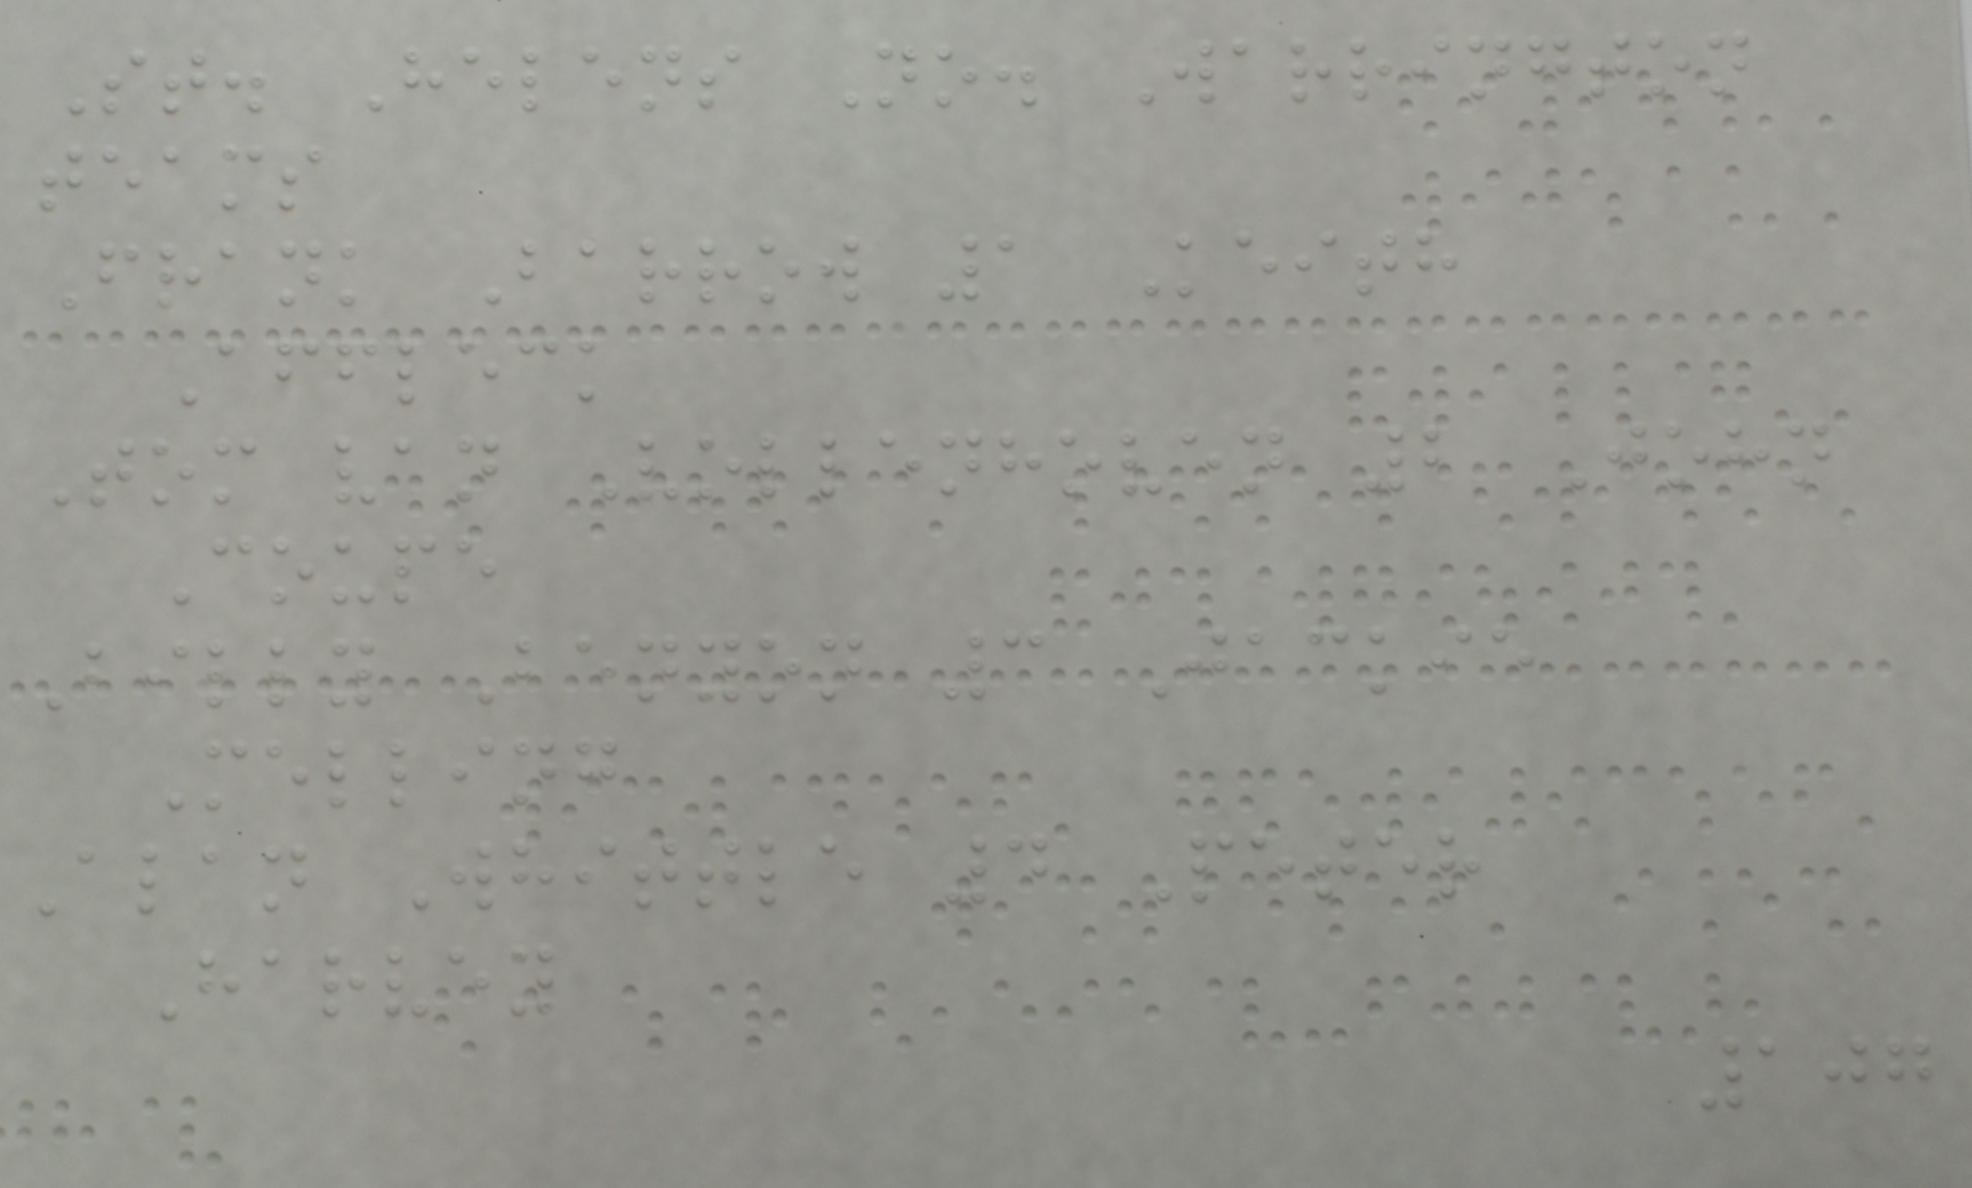St. Helens No. Warrington
teams
Frank Barrow 1 Keith
Affleck
Tom van Vollenhoven 2 John
Coupe
Billy Benyon 3 Jackie
Melling
Alan Whittle 4 Peter
Harvey
107
